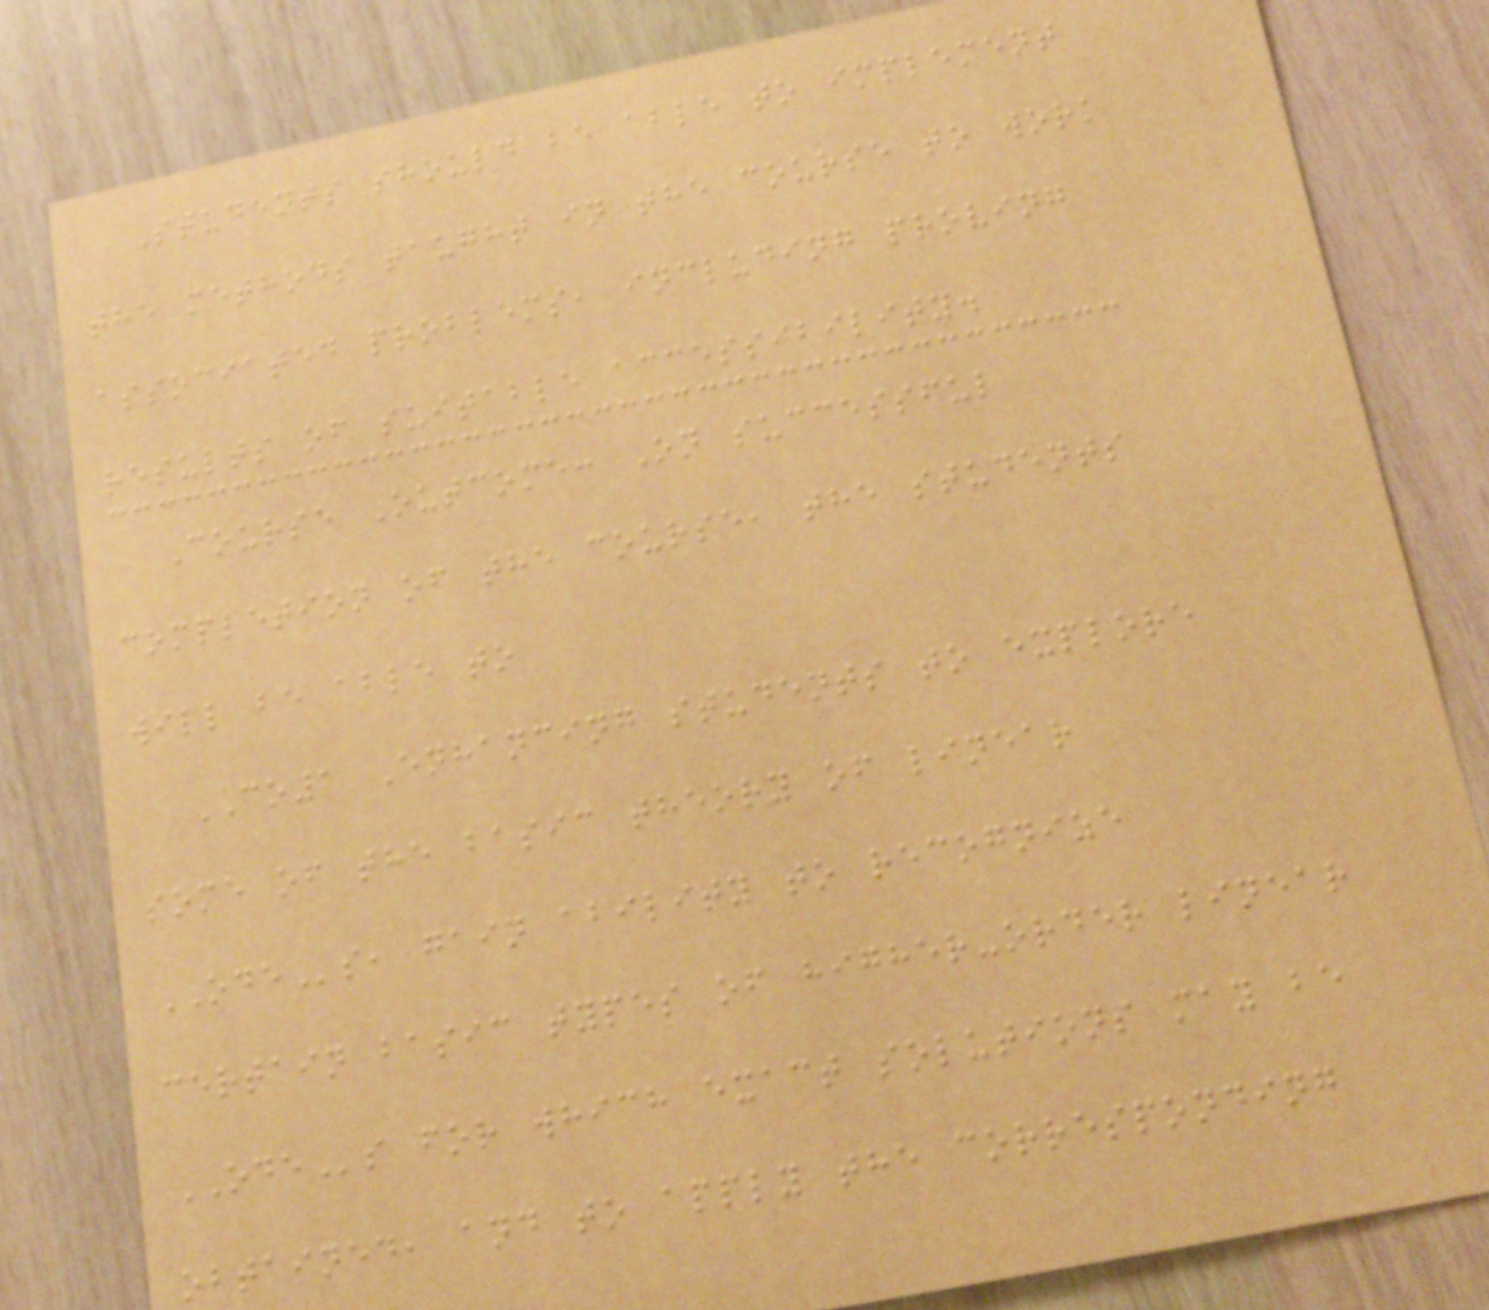Students should be able to implement
the methods taught in the course to work
associated problems, including proving
results of suitable accessibility.
Course Outcome: On successful
completion of the course, the students
will be able to
CO1 Enhancing students to explore
some of the basic theory of linear
ODEs, gain ability to recognize
certain basic types of higher-order linear
ODEs for which exact solutions may be
obtained, and to apply the corresponding
